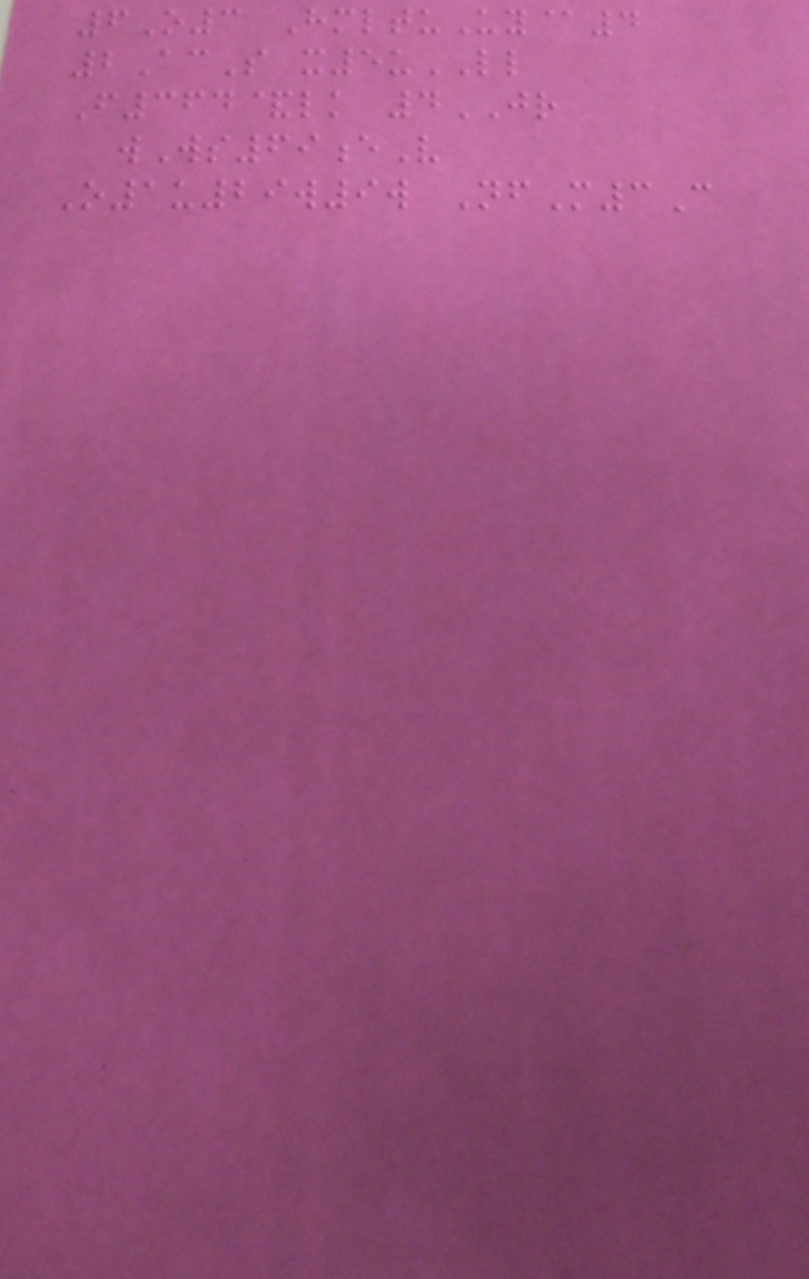6O3 HmltuUy@4
2AcS x5uLL
F364&lk 4JR
wWs69eV
O1u29w9w NfM3C
